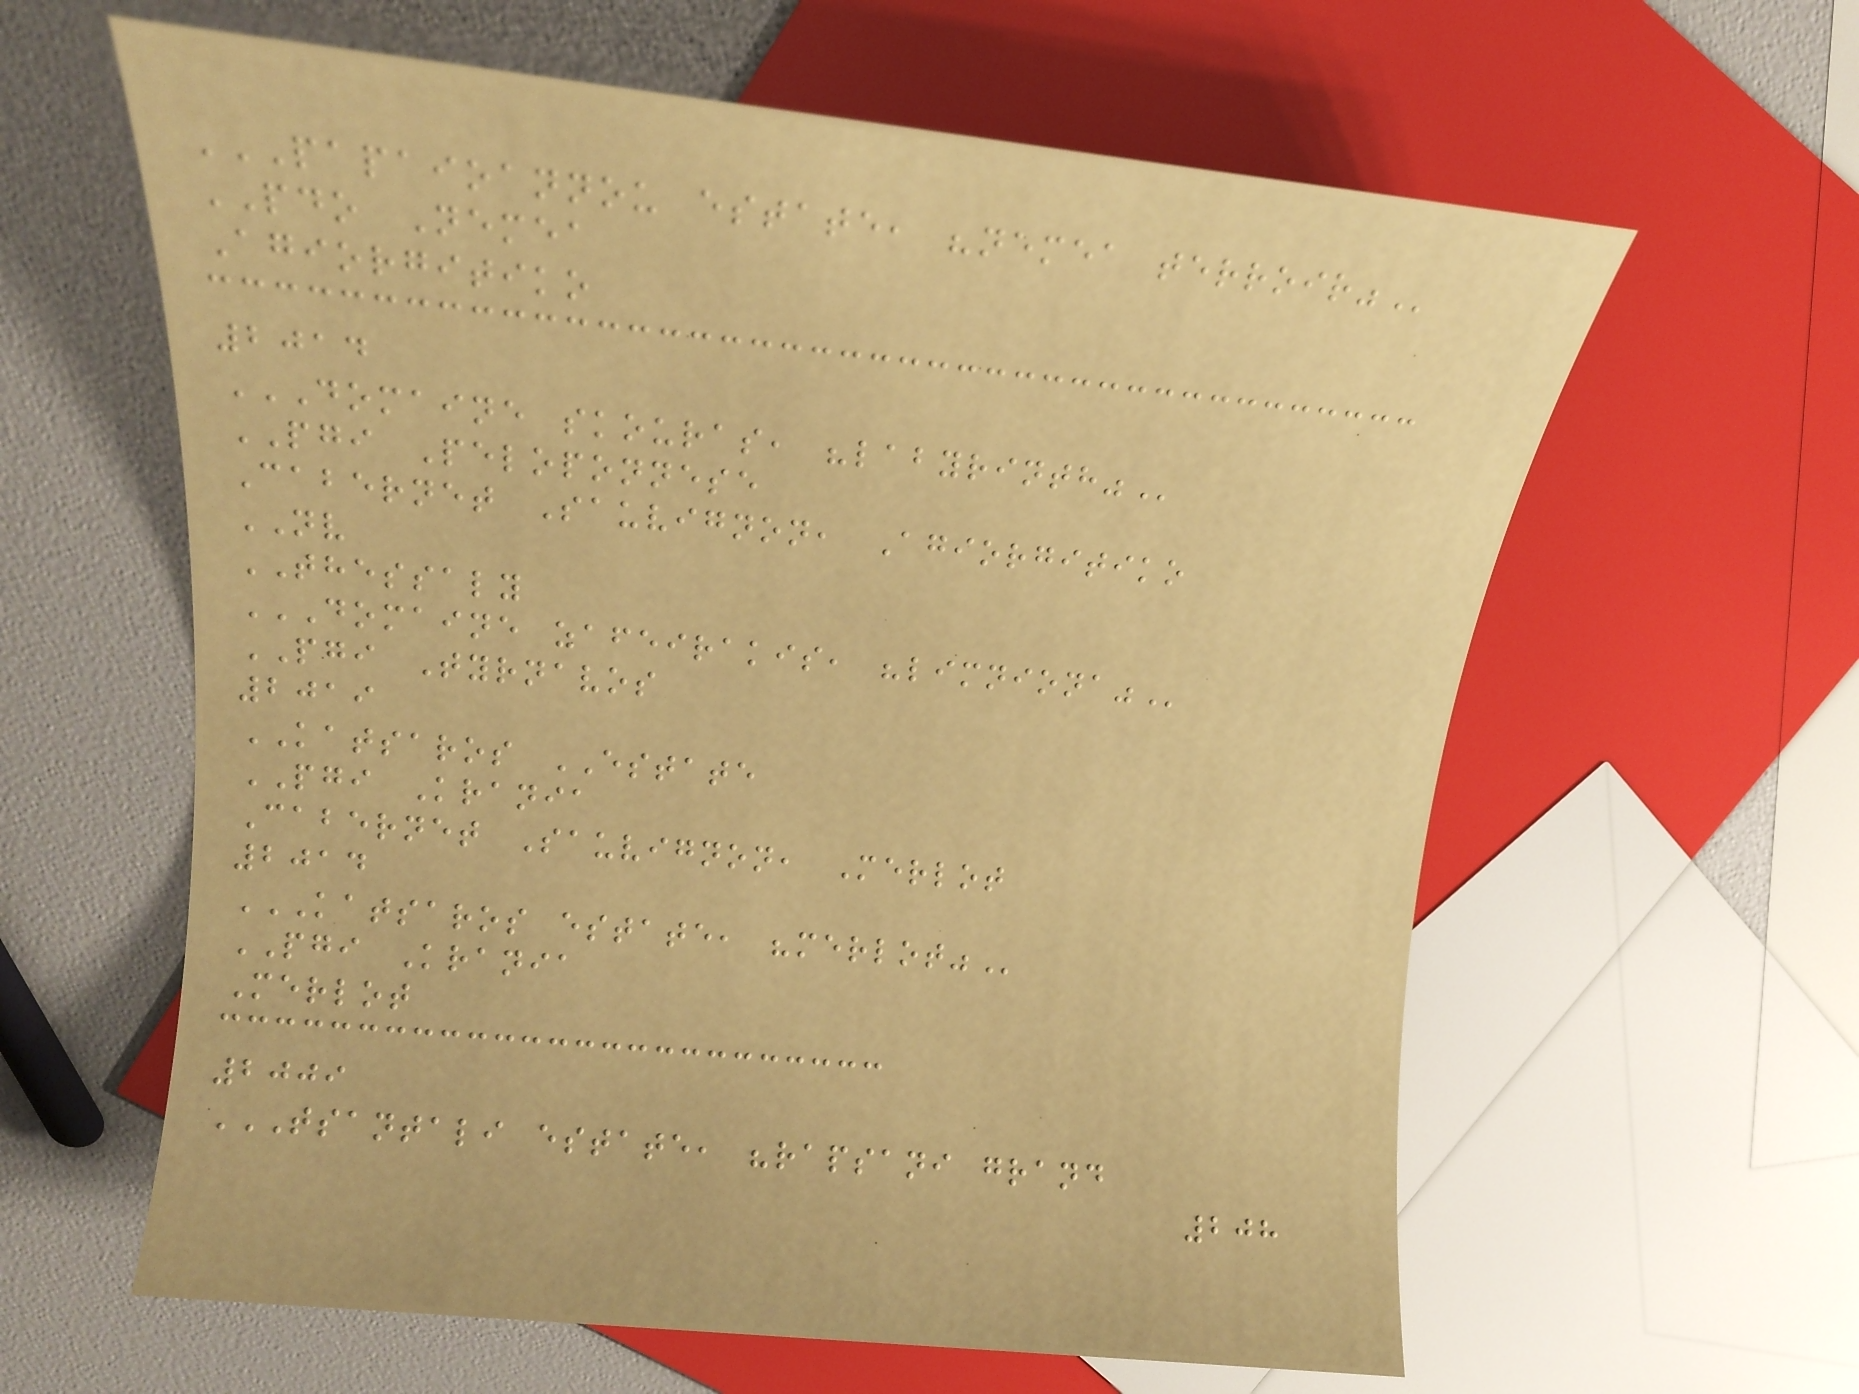PAPAIOANNOU ESTATE, "NEMEA TERROIR"
PDO Nemea
Agiorgitiko
2014
DOMAINE SKOURAS, "LABYRINTH"
PGI Peloponnese
Cabernet Sauvignon, Agiorgitiko
NV
THESSALY
DOMAINE ZAFEIRAKIS, "LIMNIONA"
PGI Tyrnavos
2019
KATSAROS ESTATE
PGI Krania
Cabernet Sauvignon, Merlot
2014
KATSAROS ESTATE, "MERLOT"
PGI Krania
Merlot
2009
TSANTALI ESTATE, "RAPSANI GRAND
208
